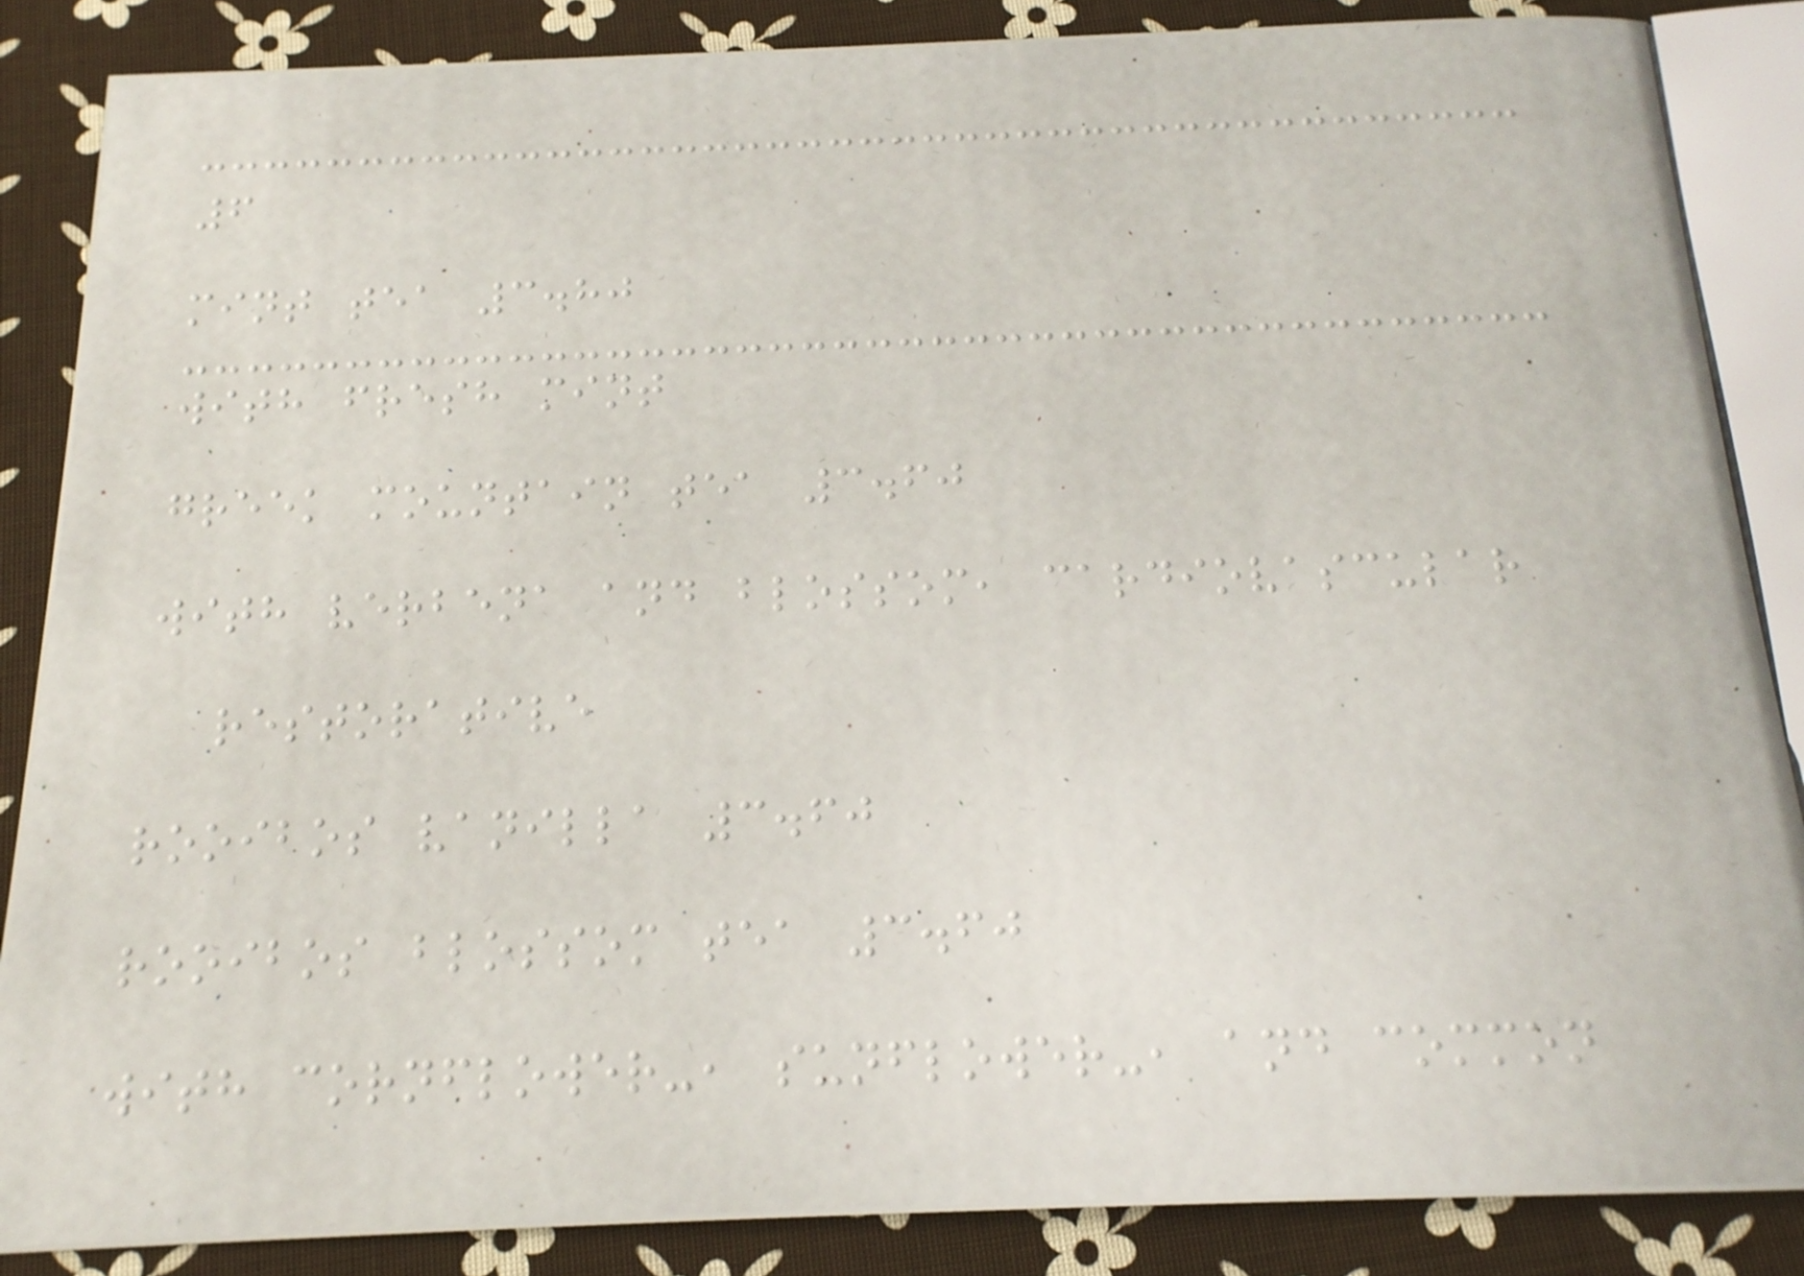6
mint tea 3.80
with fresh mint
greek mountain tea 3.60
with verbena and blossom, cardiovascular
restorative
rooibos vanilla 3.60
rooibos blossom tea 3.60
with cornflower-, sunflower-, and common
